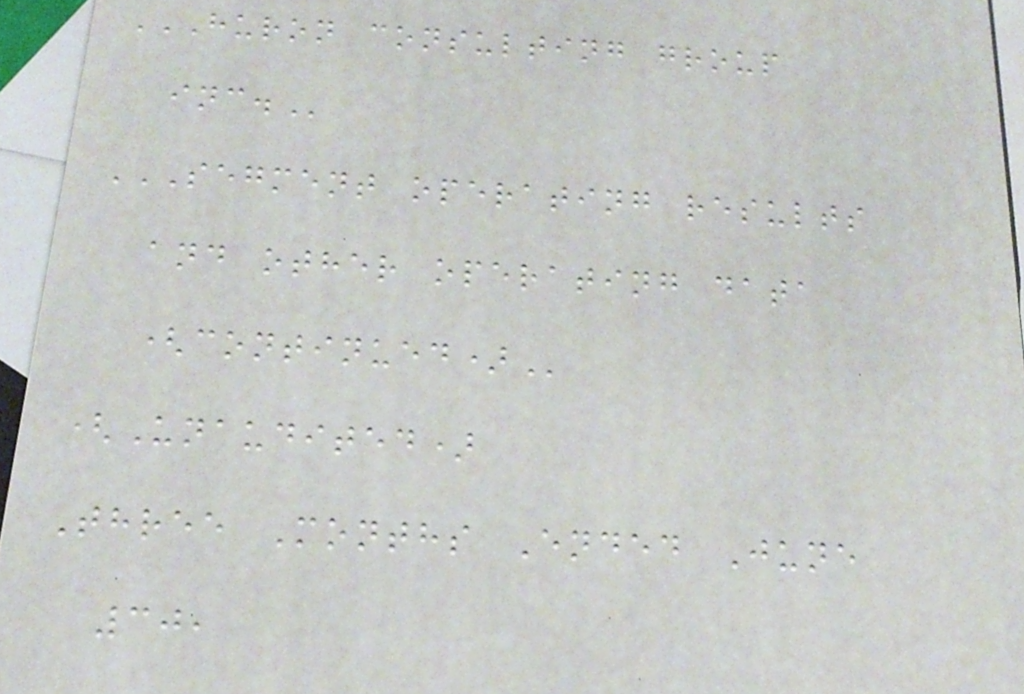HURON CONSULTING GROUP
INC.
SEGMENT OPERATING RESULTS
AND OTHER OPERATING DATA
(CONTINUED)
(Unaudited)
Three Months Ended June
30,
